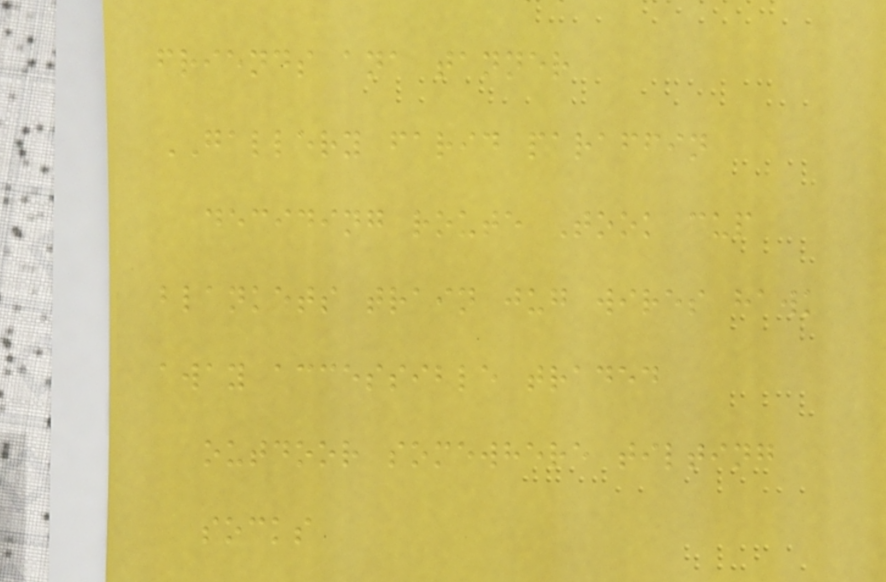friends ana tanner
GALLERY farid paraffin
deciding route Took cup
blankets train jug wires hawk
away accessible traded
outdoor somewhere tilting
socks
